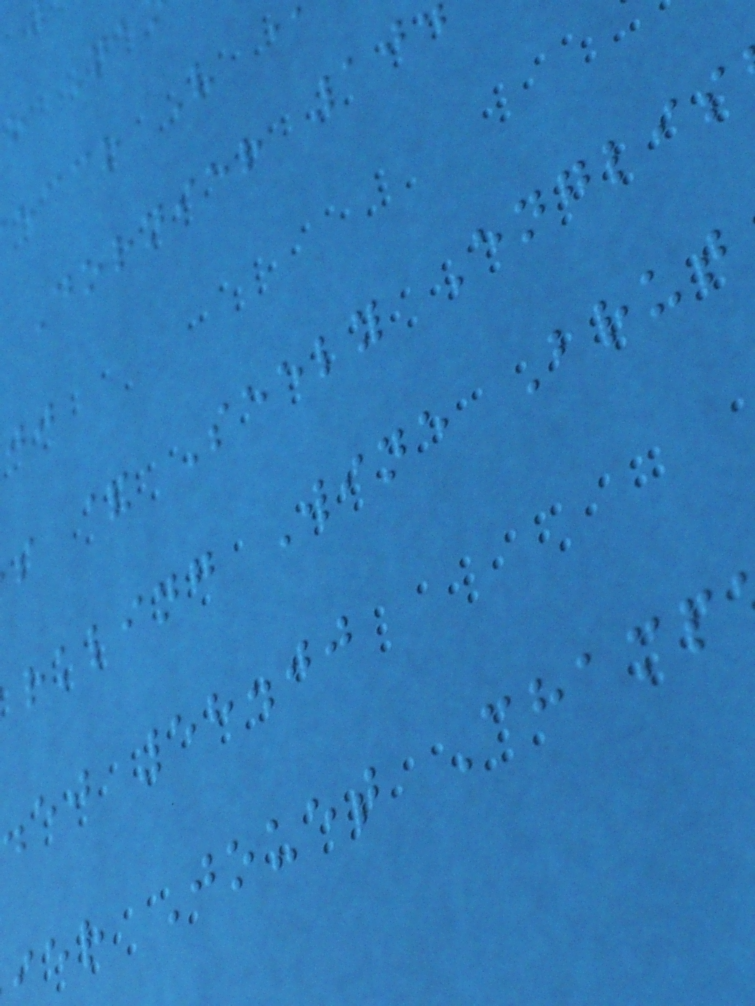ecco V
Dornier 10
s & Seely Englis
rkling Wine Brut
.ej 58.00
ier Jouet Champ
